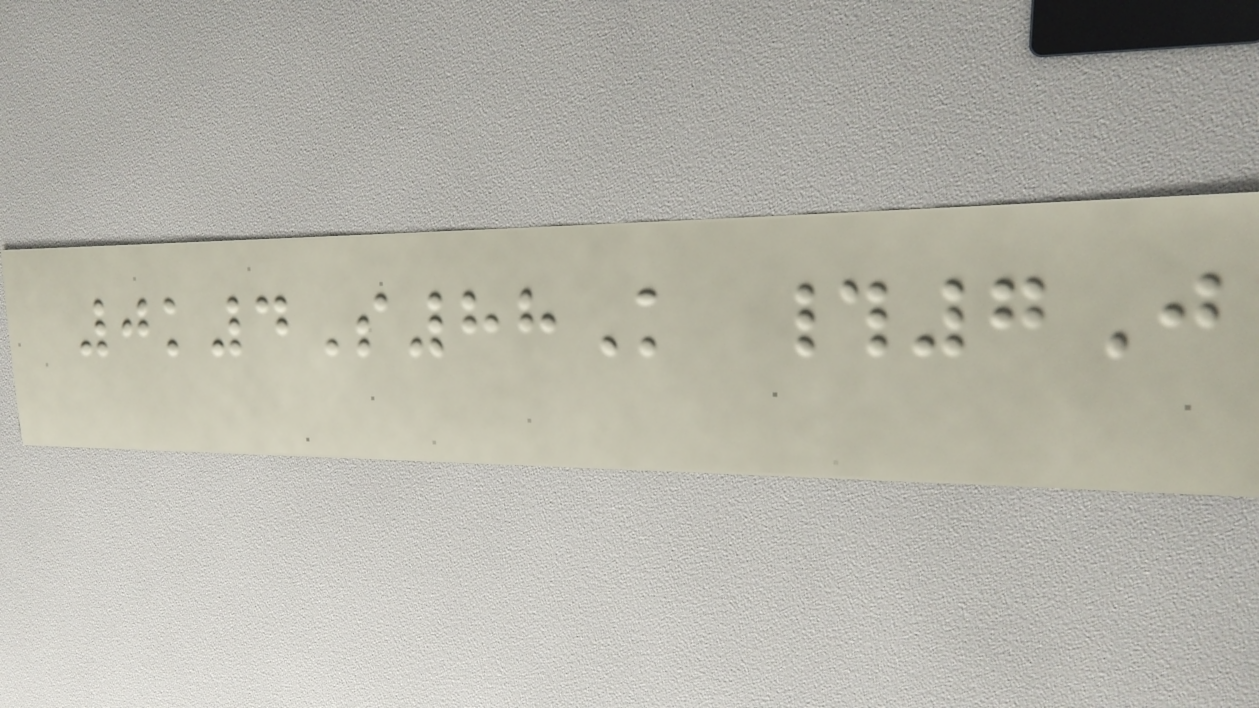0k4S88K #7J
